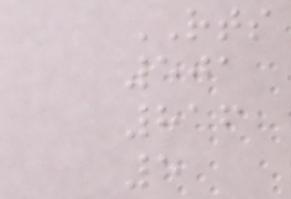RTS
501
816
5
